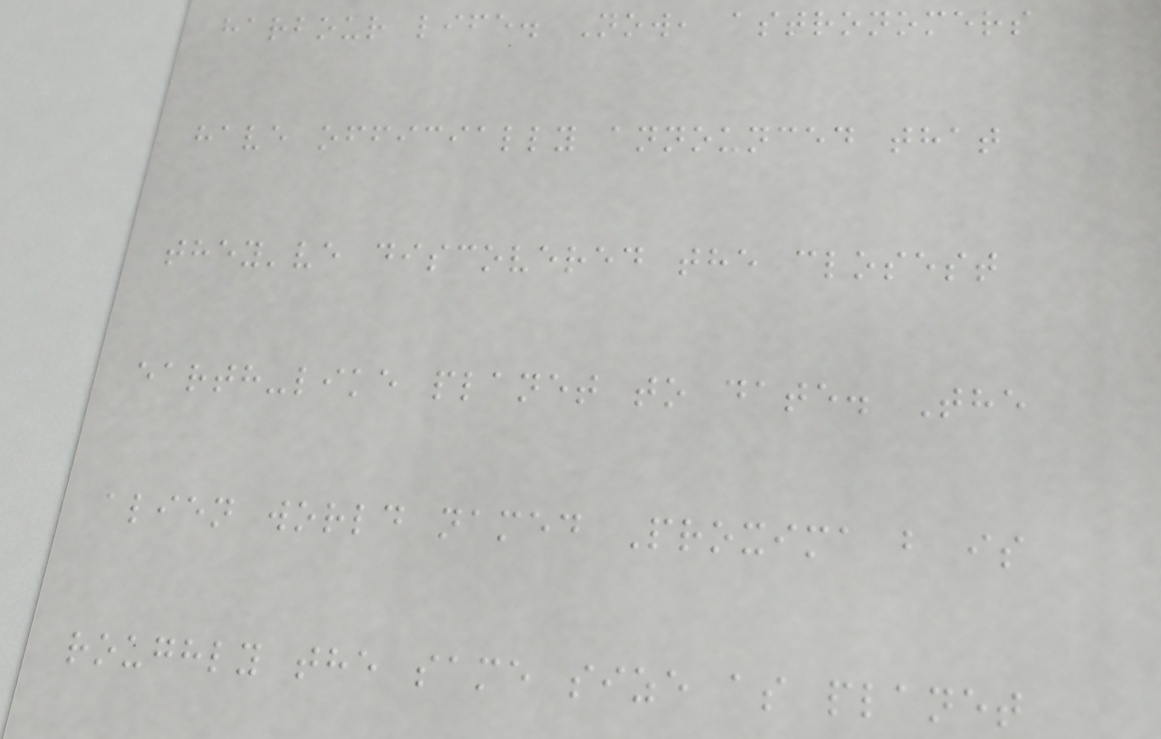harbour life. Now, astronomers
have officially announced that
they've discovered the closest
earth-like planet to date. The
alien world named Proxima b is
roughly the same size as planet
